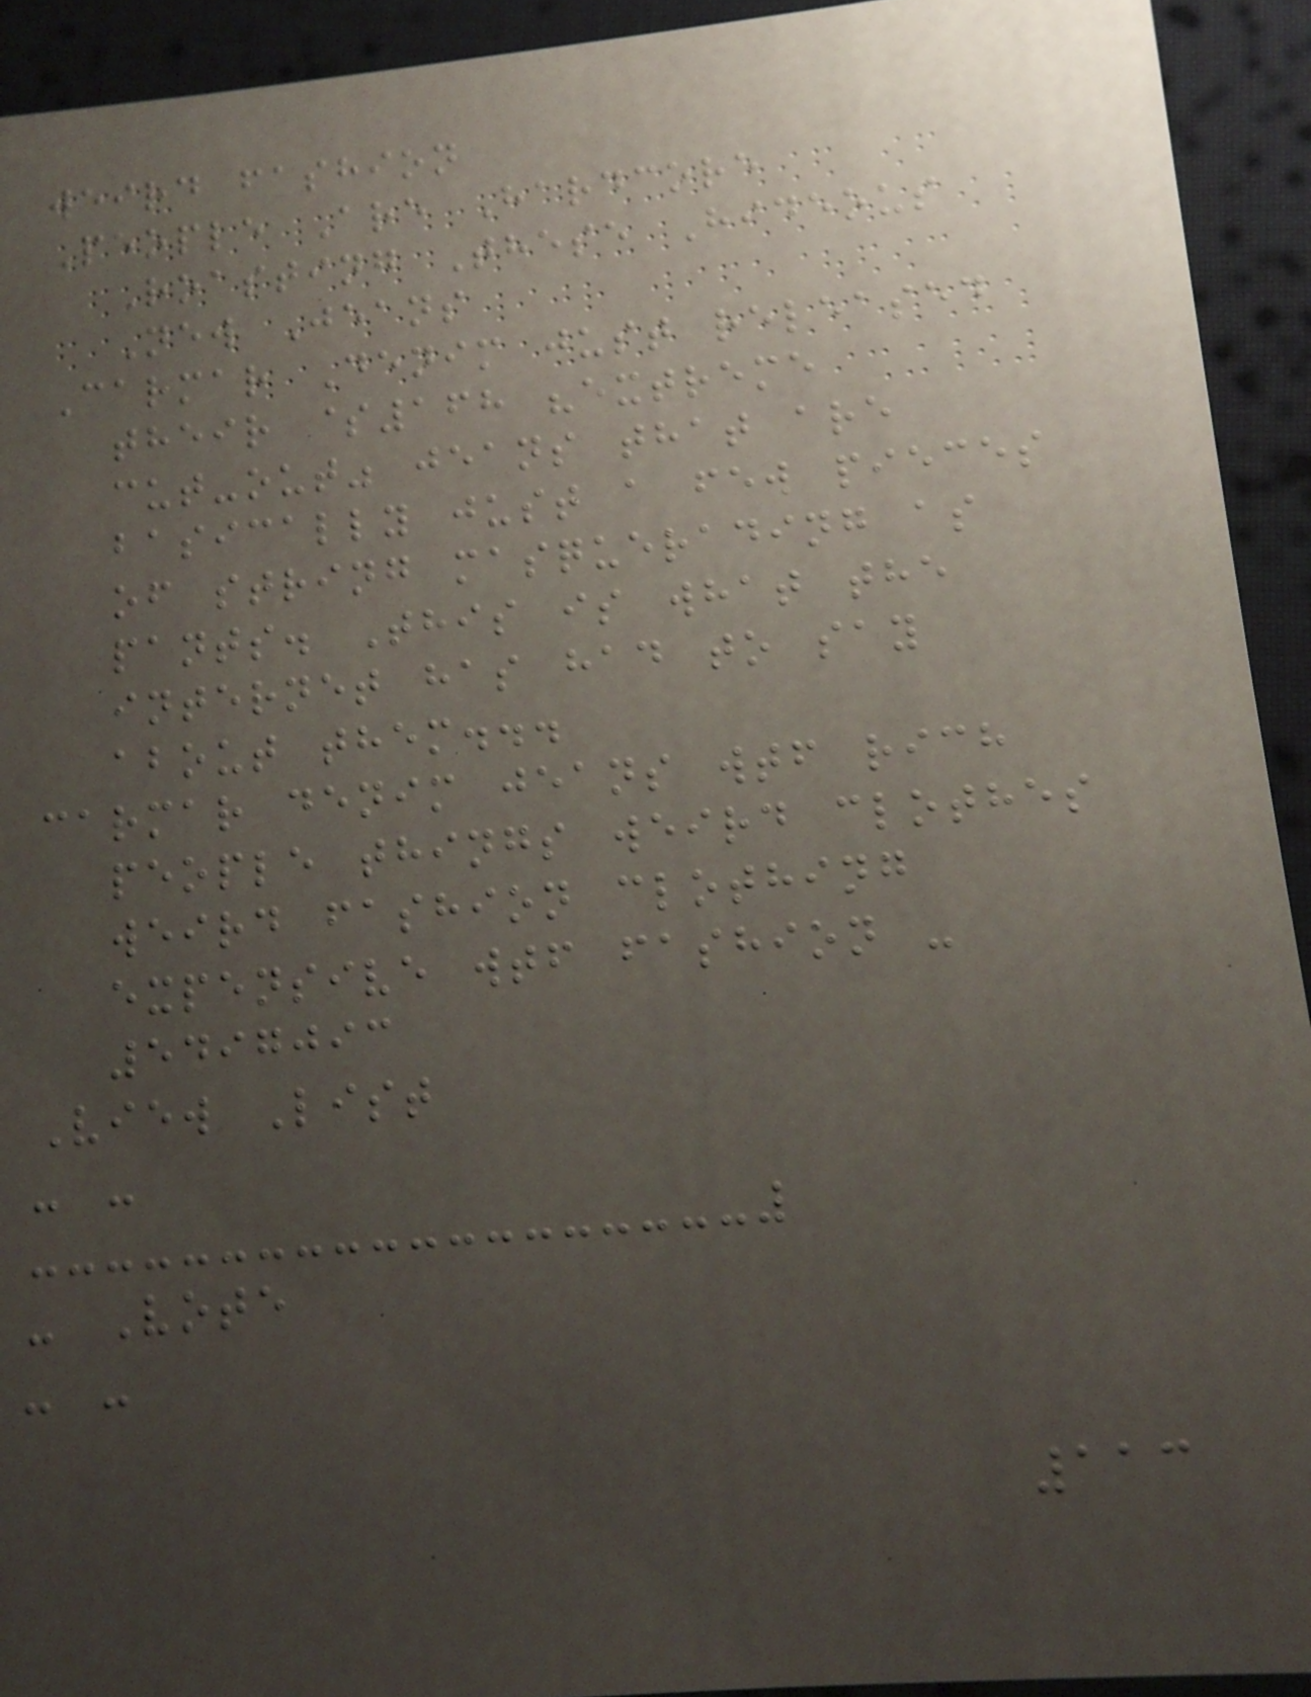weird fashion
People Are Hardcore
Roasting These Hideous
New Jeans
Carmar Denim just released
their $168 "extreme
cut-out" jeans that are
basically just a few pieces
of string masquerading as
pants. This is what the
internet has had to say
about them...
carmar denim jeans wtf rich
people things weird clothes
weird fashion clothing
expensive wtf fashion -
5497093
View List
- -
- Vote
- -
113
